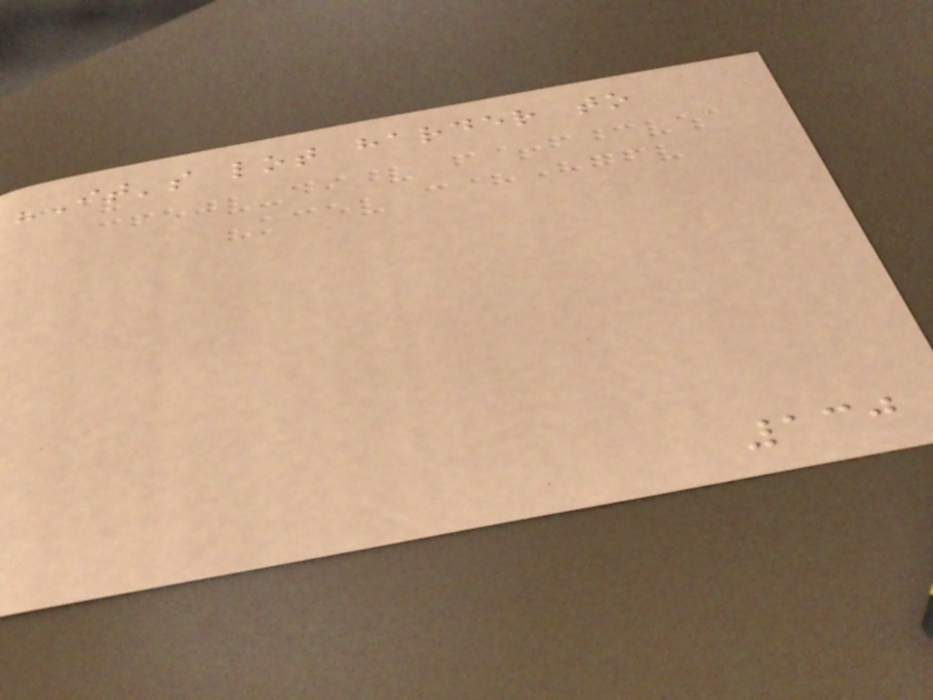"It's lot harder to
130
